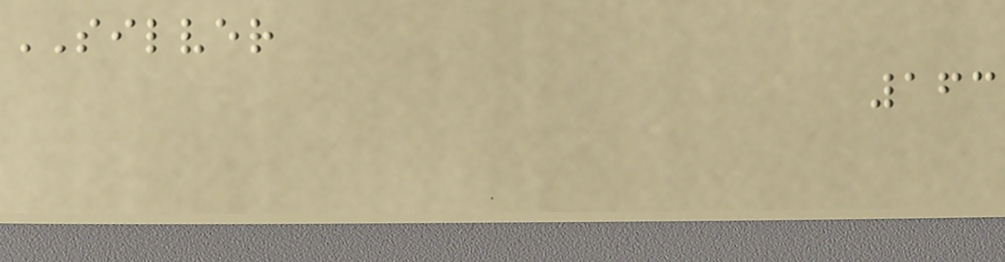SILVER
163
